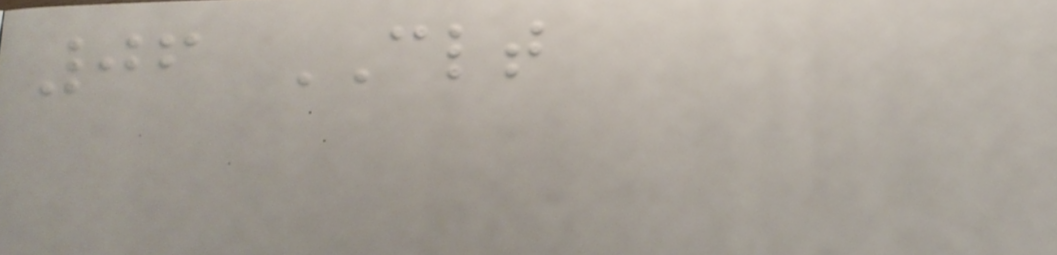06 CLT
